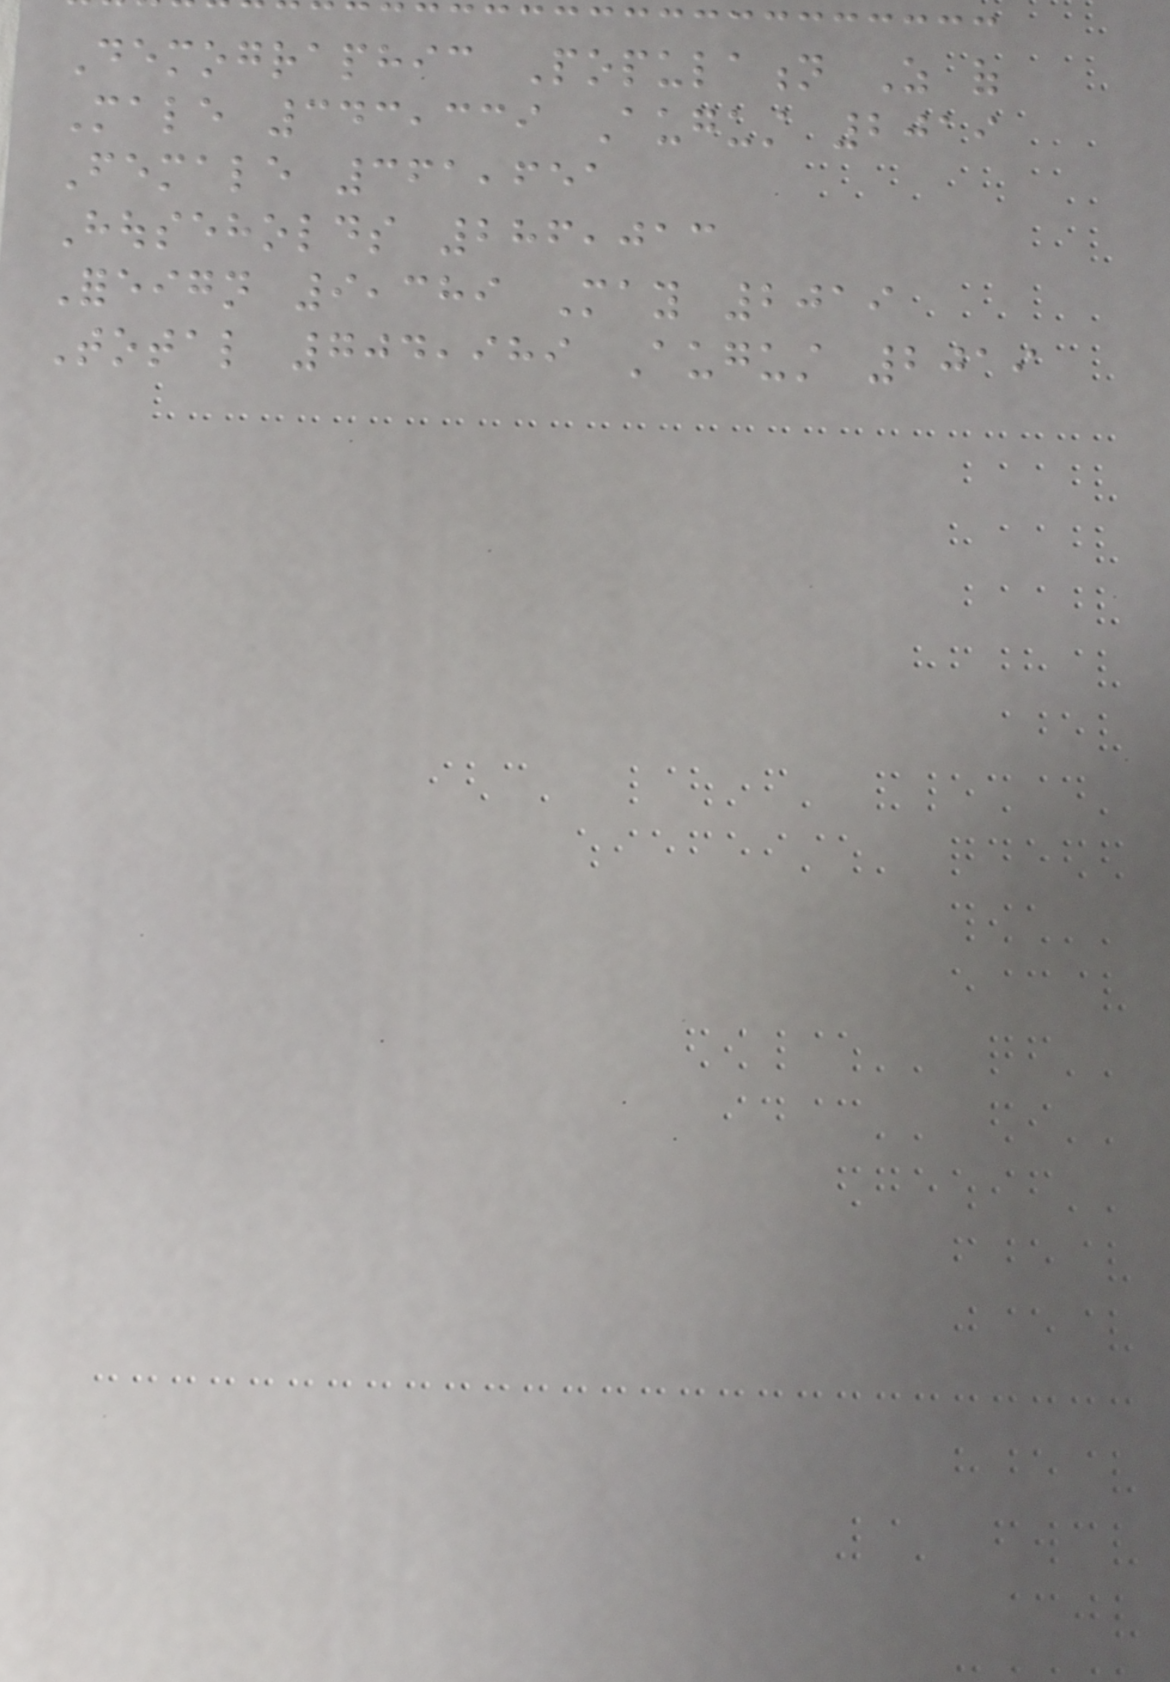Demographic Population As of
Male 343,339 August 2019
Female 361,651
Households 286,013
Foreign 9,389 May 2019
Total 704,989 August 2019
